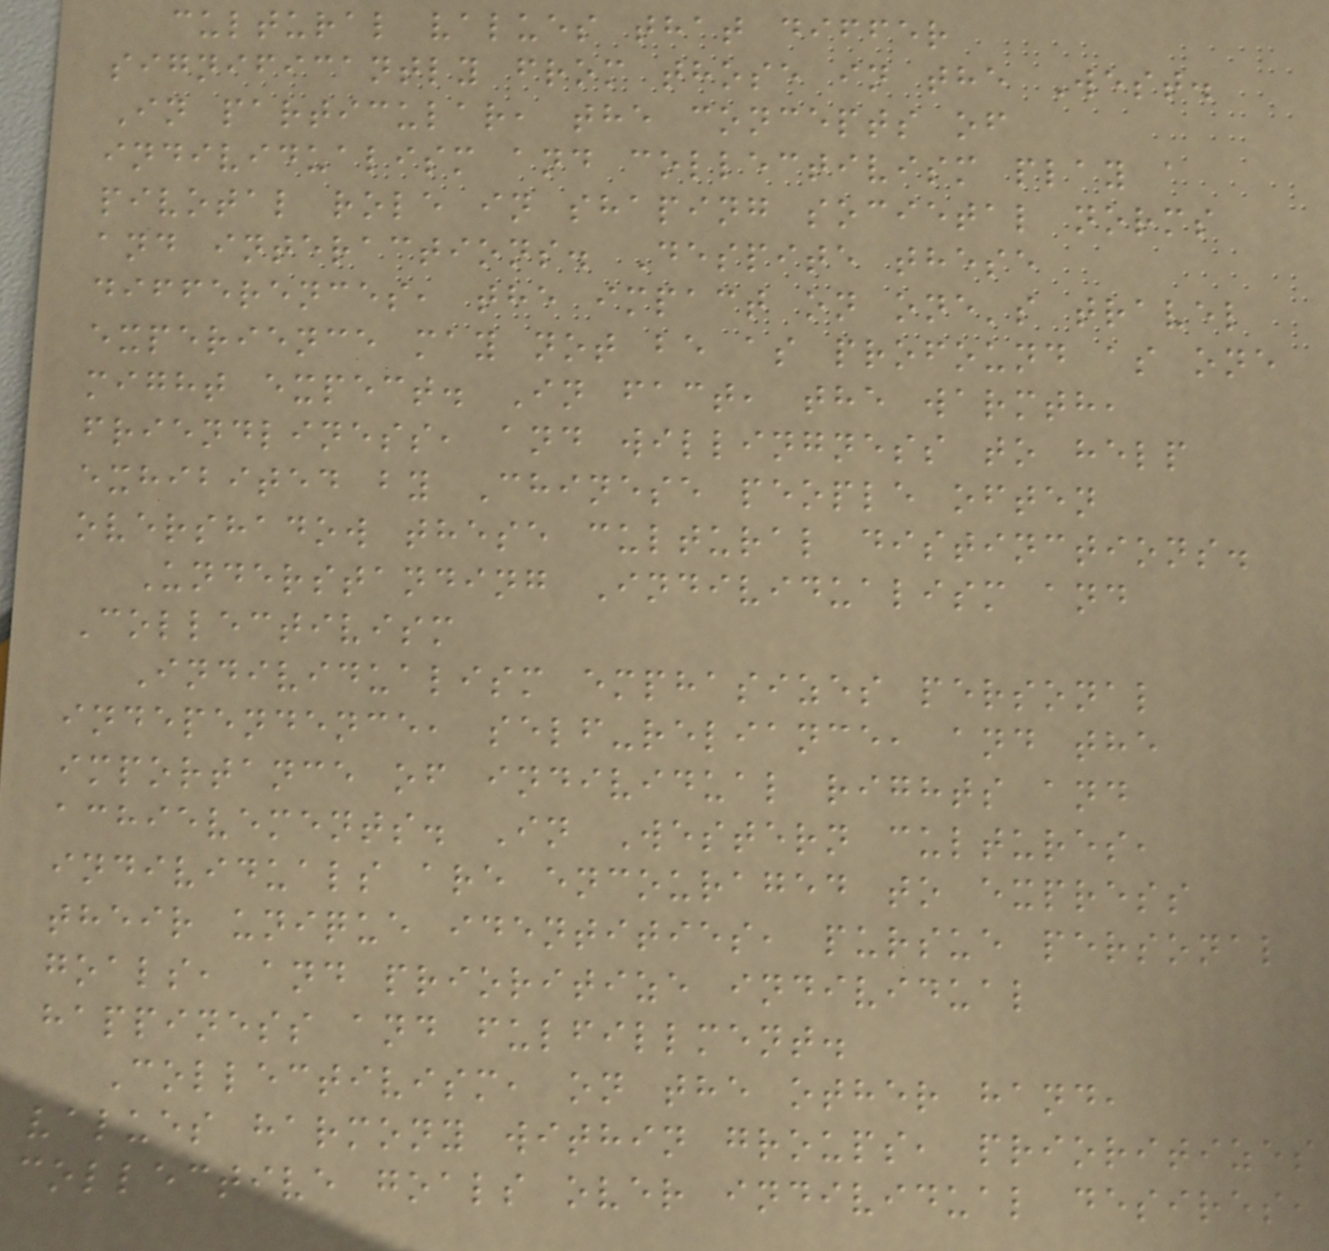cultural values that differ
significantly from those in the West.
In particular, the concepts of
individualism and collectivism play a
pivotal role in shaping societal norms
and interactions. Despite these
differences, the impact on one's travel
experience may not be as profound as one
might expect. In fact, the warmth,
friendliness, and willingness to help
exhibited by Chinese people often
overshadow these cultural distinctions.
Understanding Individualism and
Collectivism
Individualism emphasizes personal
independence, self-reliance, and the
importance of individual rights and
achievements. In Western cultures,
individuals are encouraged to express
their unique identities, pursue personal
goals, and prioritize individual
happiness and fulfillment.
Collectivism, on the other hand,
values harmony within groups, prioritizes
collective goals over individual desires,
